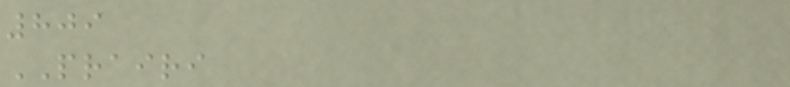809
PRAIRI
